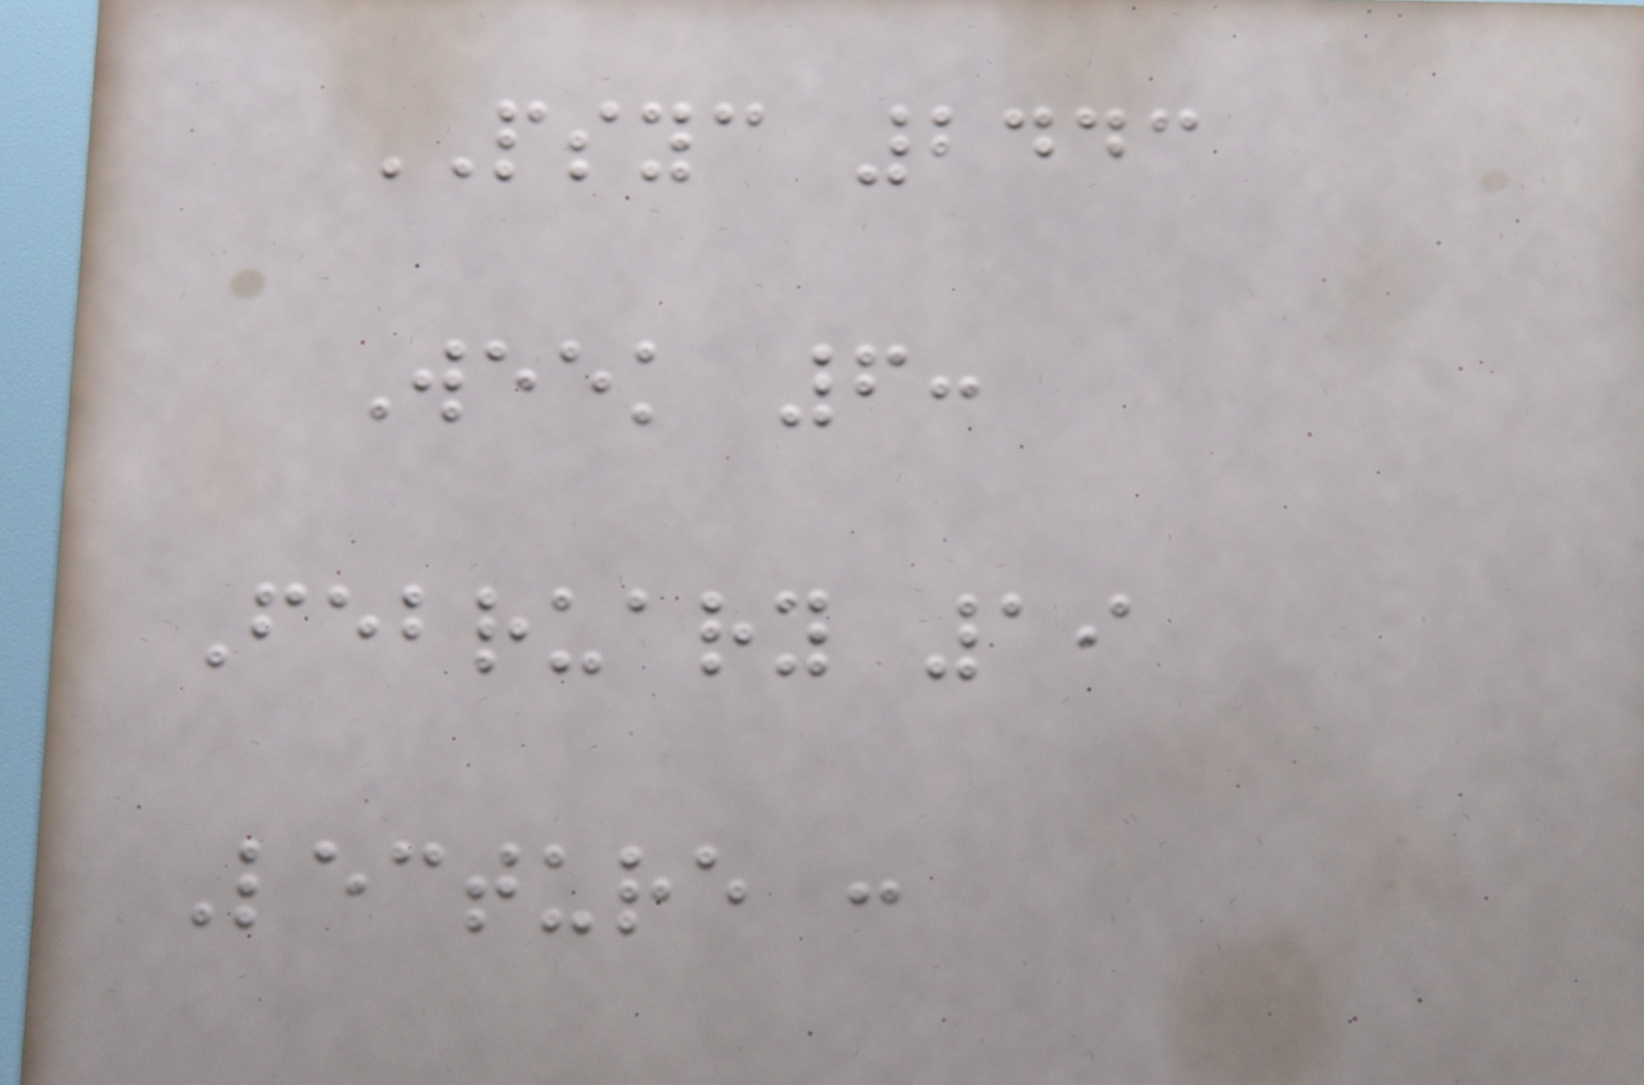PSYC 2443
Week 6:
February 19
Lecture :
